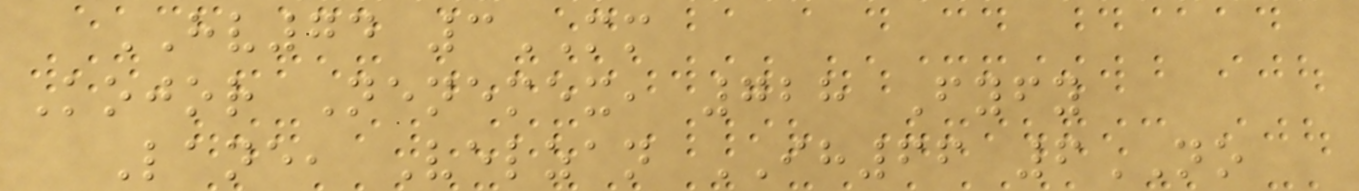HV74 3MM
Kojor Nenemex, 728 Fyfy
Lane, Velzan IH66 6NO
